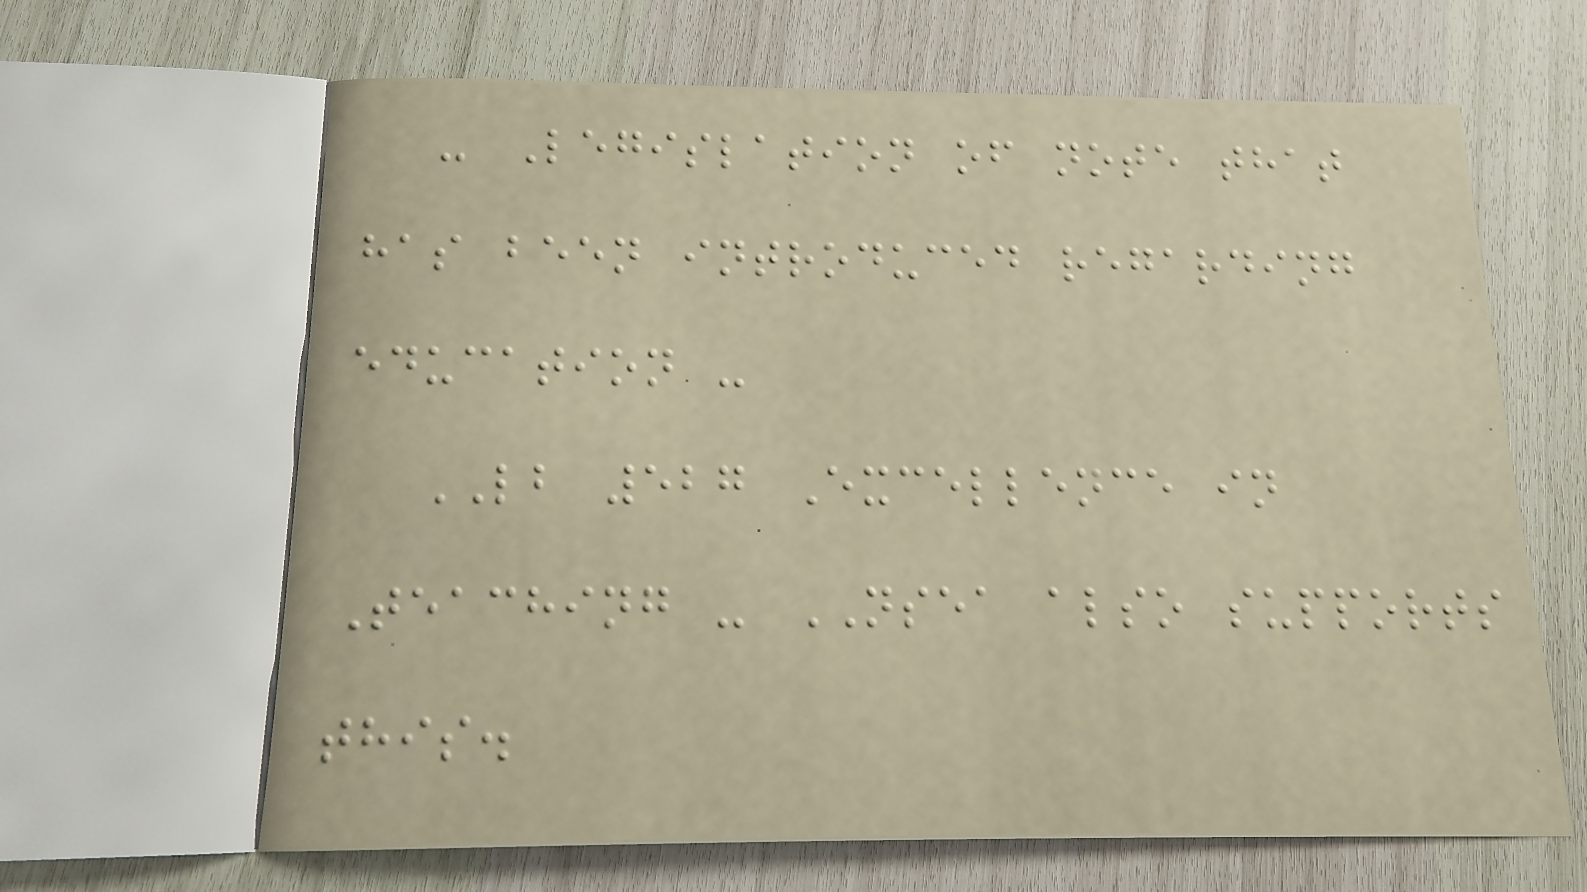- Legislation of note that
has been introduced regarding
education -
LB 527 Excellence in
Teaching - NSEA also supports
this.
